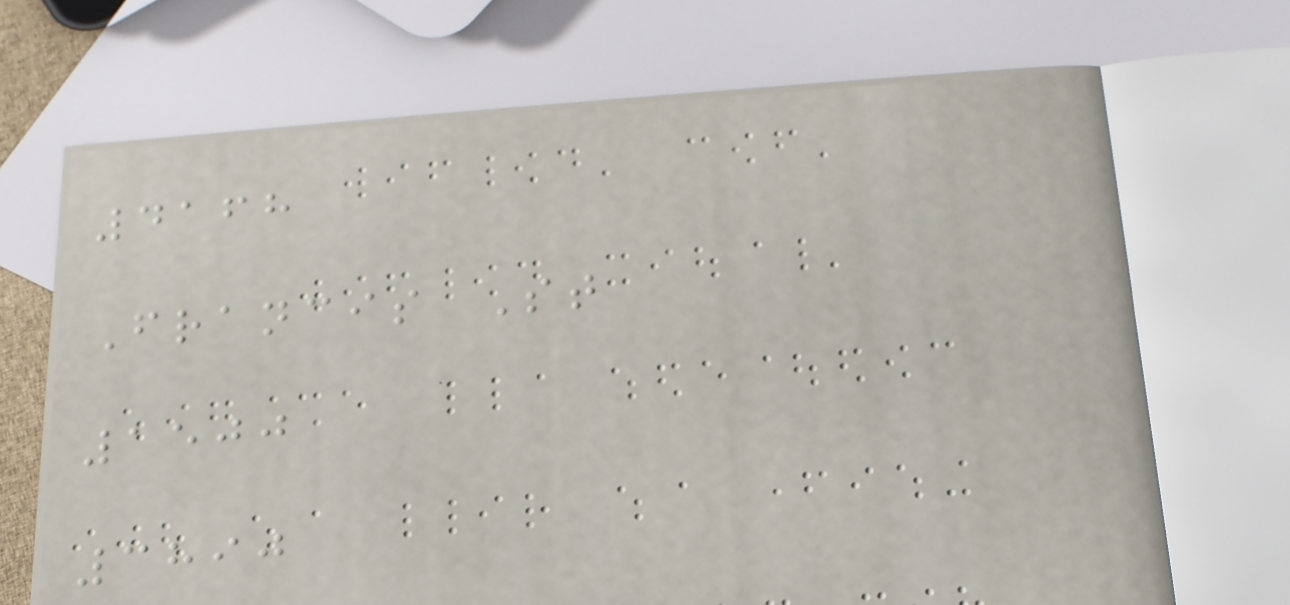4168
Francis St
1500
3890
